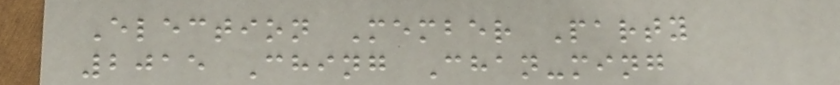Election Member Party
2015 Ching Chan-ming
